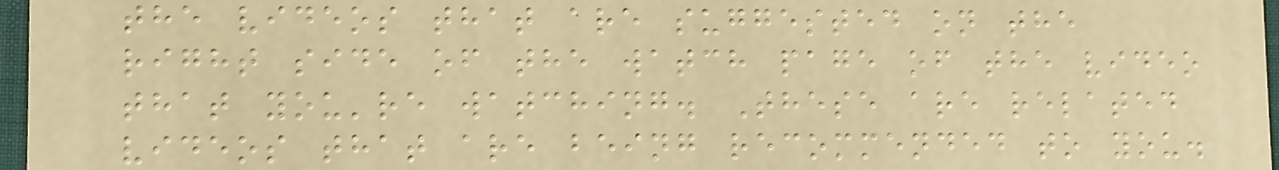the videos that are suggested on the
right side of the watch page of the video
that you're watching. These are related
videos that are being recommended to you.
